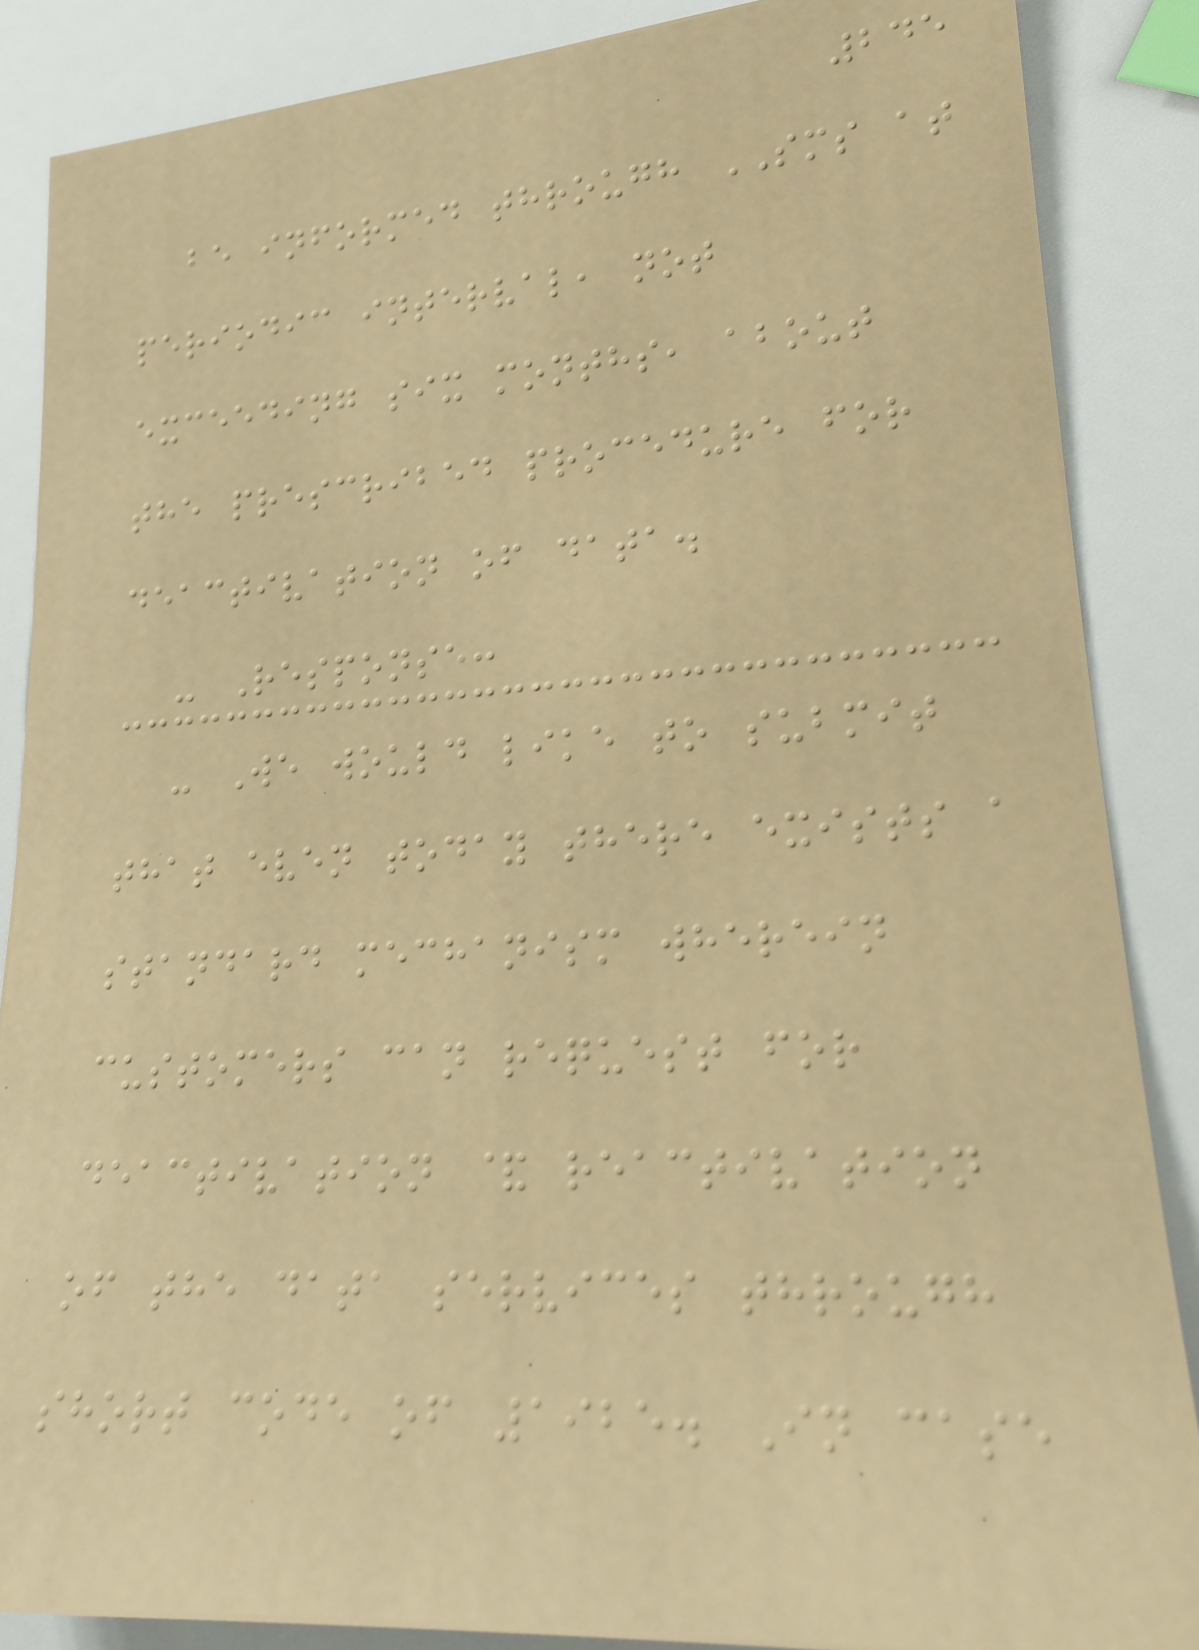245
be informed through SMS at
periodic interval, not
exceeding six months, about
the prescribed procedure for
deactivation of data.
- Response:
- We would like to submit
that even today there exists a
standard mechanism wherein
customers can request for
deactivation & reactivation
of the data services through
short code of 1925. In case
